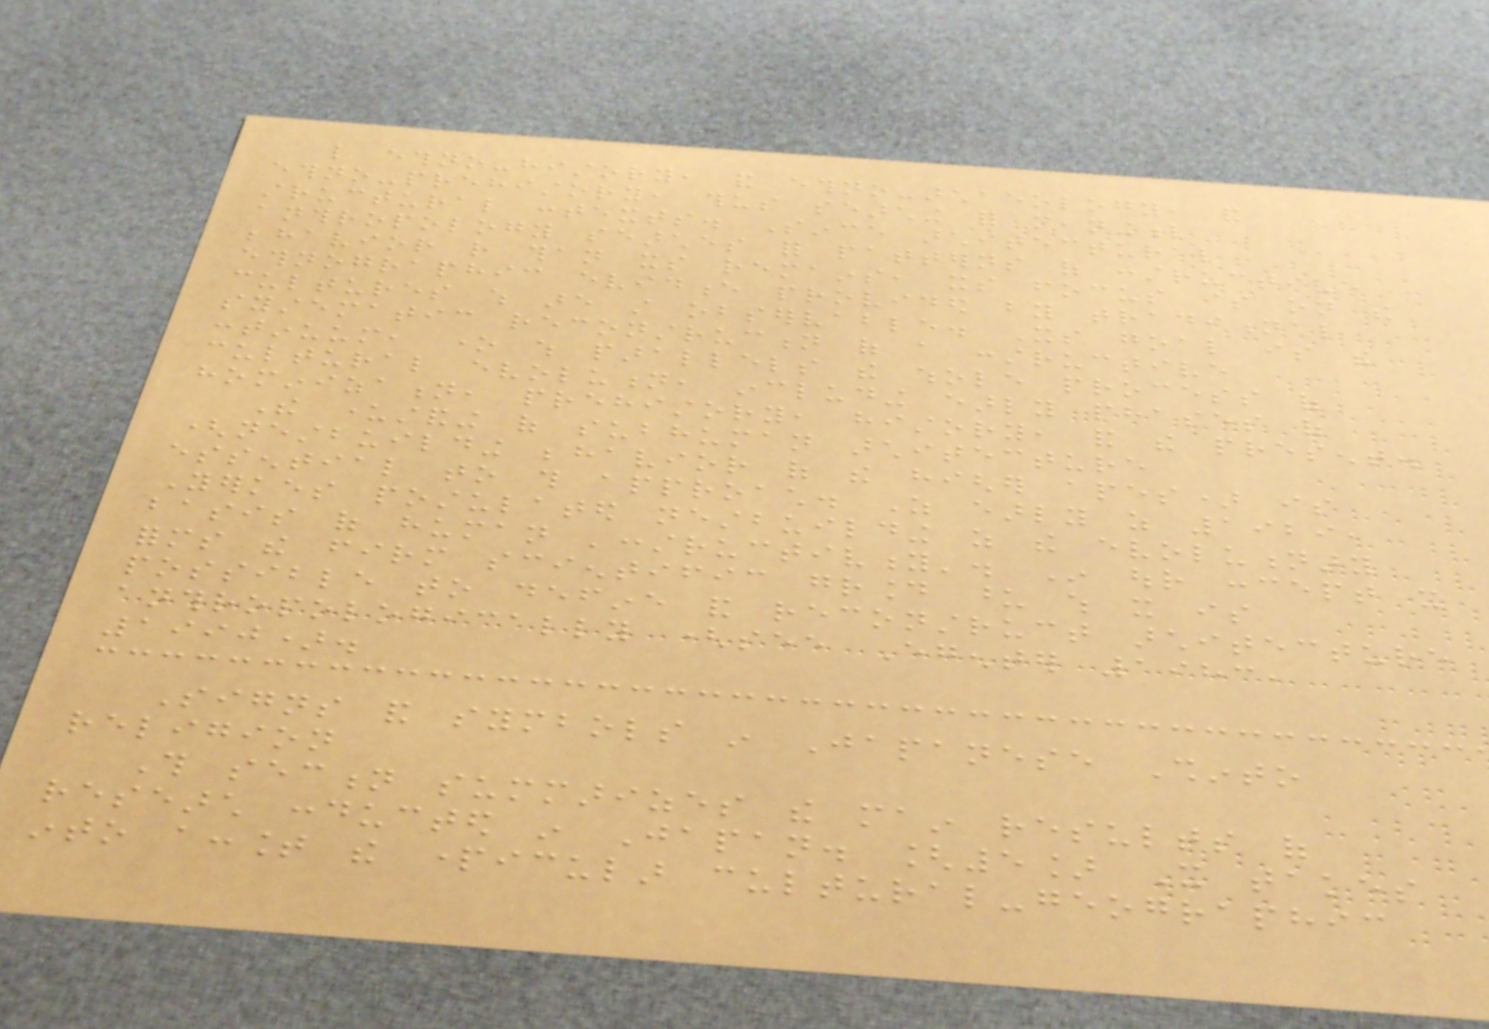like ethno-history, and ethno-archaeology, and
ethno-prehistory, thus searching for meaningful
structural contexts. Since architectural
anthropology searches for patterns of constructive
behavior rather than its remains, its focus is on the
ethnographic evidence provided by traditional
cultures which are still observable. Its goal is the
systematic reconstruction of a constructive
continuum, one which parallels the whole process of
cultural evolution, including early phases of
hominization, prehistory, history, and the present.
The understanding of subhuman architecture
(nestbuilding behavior of the higher apes) is
essential to this approach. As early as 1929,
Yerkes postulated nestbuilding as the evolutionary
basis of human 'constructivity'. In our concept it
forms the firm scientific ground upon which it is
possible to define and reconstruct architecture
anthropologically (see Egenter 1983,
1990).
Signs and symbols in Japanese Shinto
religion
This section summarizes the main results of
research conducted in Japan. [5] It takes
into account the particular cultural-geographic
